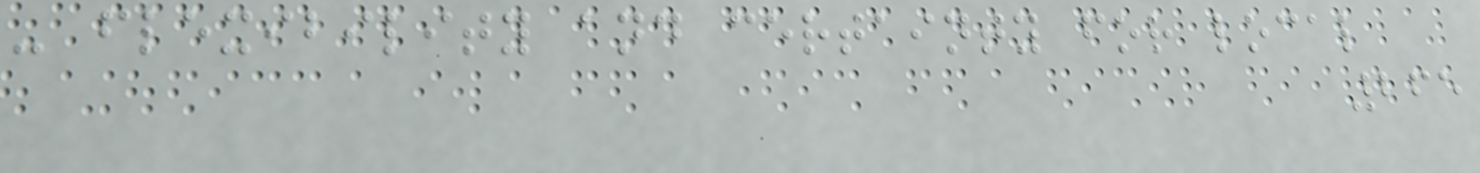- flexibility and certainty for local
265
